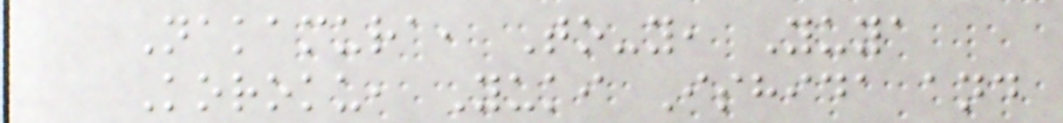Nakamura, To-y, Yuya
Koroku, Yuki Ishida and
